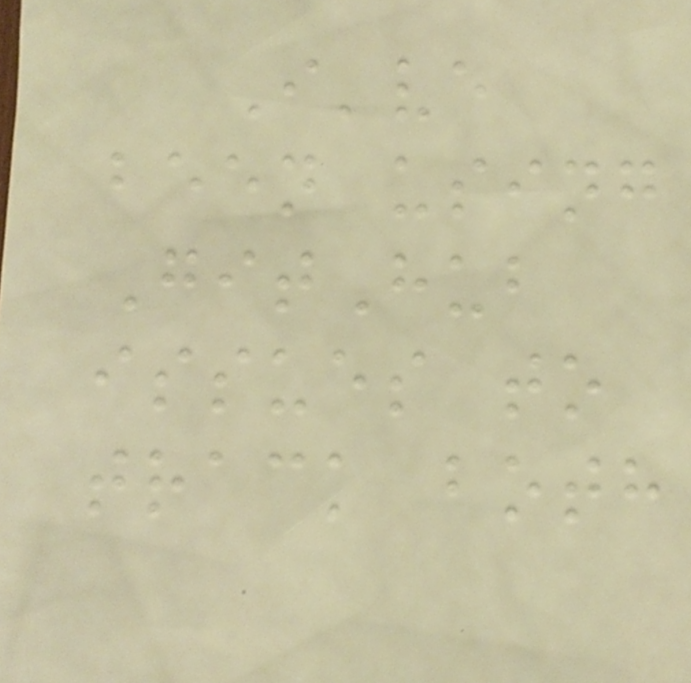I've
been using
GitHub
issues to
track both
